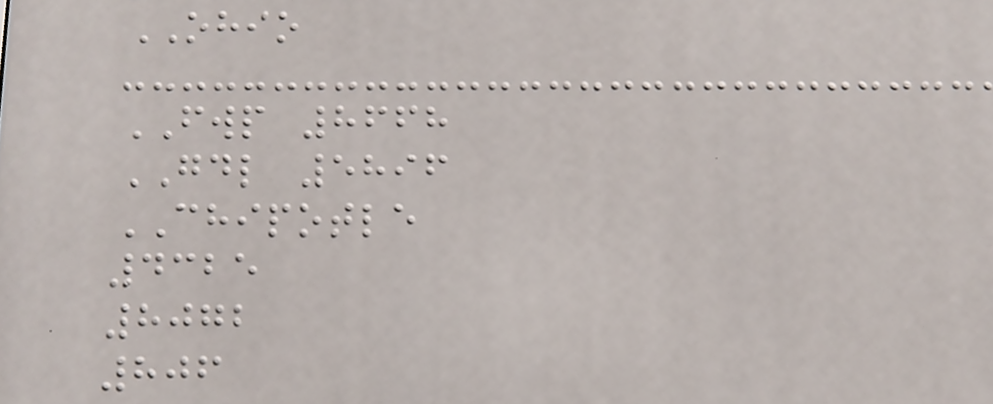OHIO
FWP 8668
GDL 5896
CHIPOTLE
4325
8072
806
